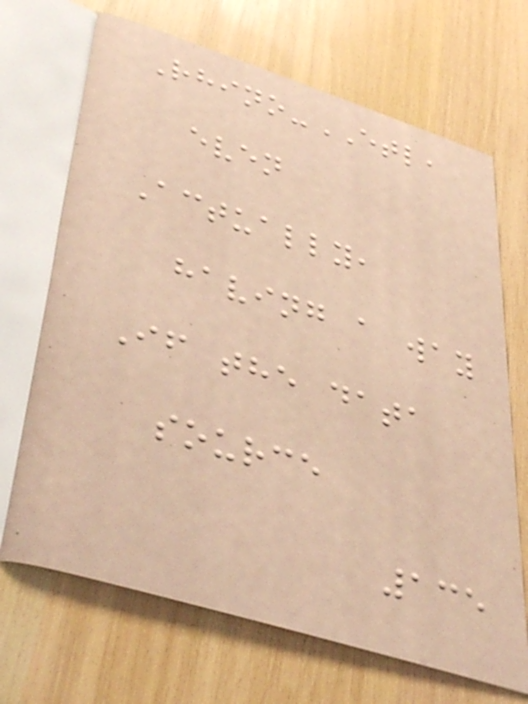Rhino-ETL,
even
Actually,
having a way
If the data
source
135
